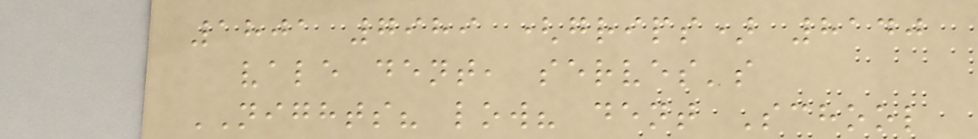1801 7989 (grips) 8140
vale dent, serves's
NIGHTS? low? dent School
